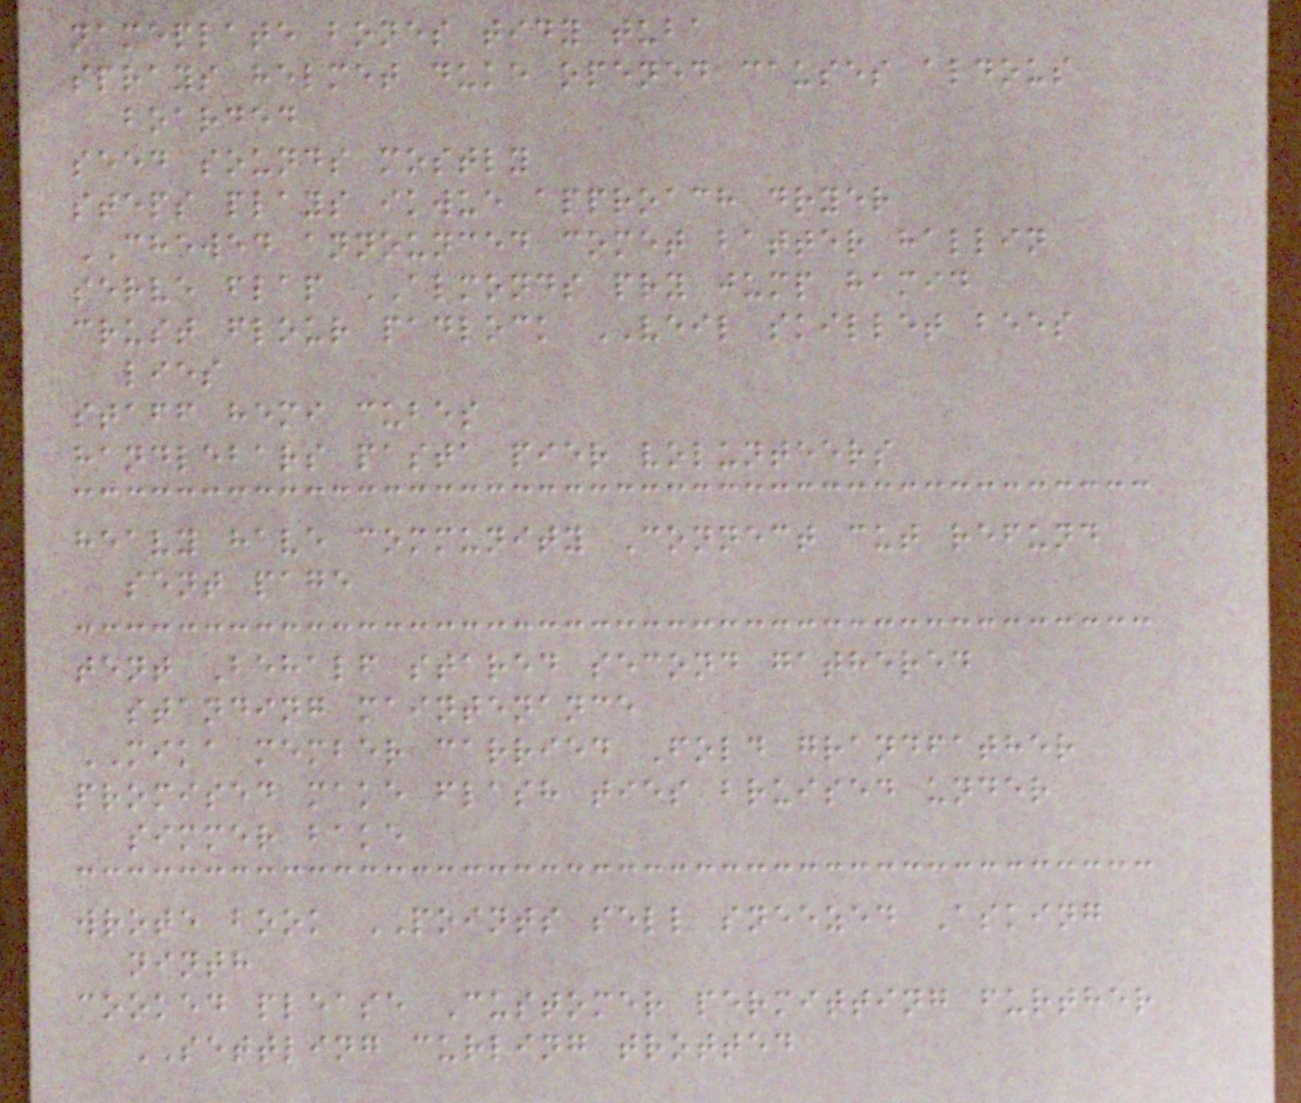nameplate bones tidy tuba
sprays helmet duke opened causes aldous
boarded
seed sounds mostly
steps plays ikwue approach dryer
CHEWED announced comet batter hallin
serve flap ALMONDS pry jump hamid
crust flour padlock VEIL skillet bees
lies
staff hemi cubes
handlebars pasta pier volunteers
heavy have community Connect cut refund
sent page
tent Behalf stared second gathered
standing maintenance
MIKA member carried Fold grandfather
promised make flash ties bruised under
simmer bake
wrote book POINTS sell sneezed Asking
ninth
cooked please Customer permitting further
SETTLING curling trotted
